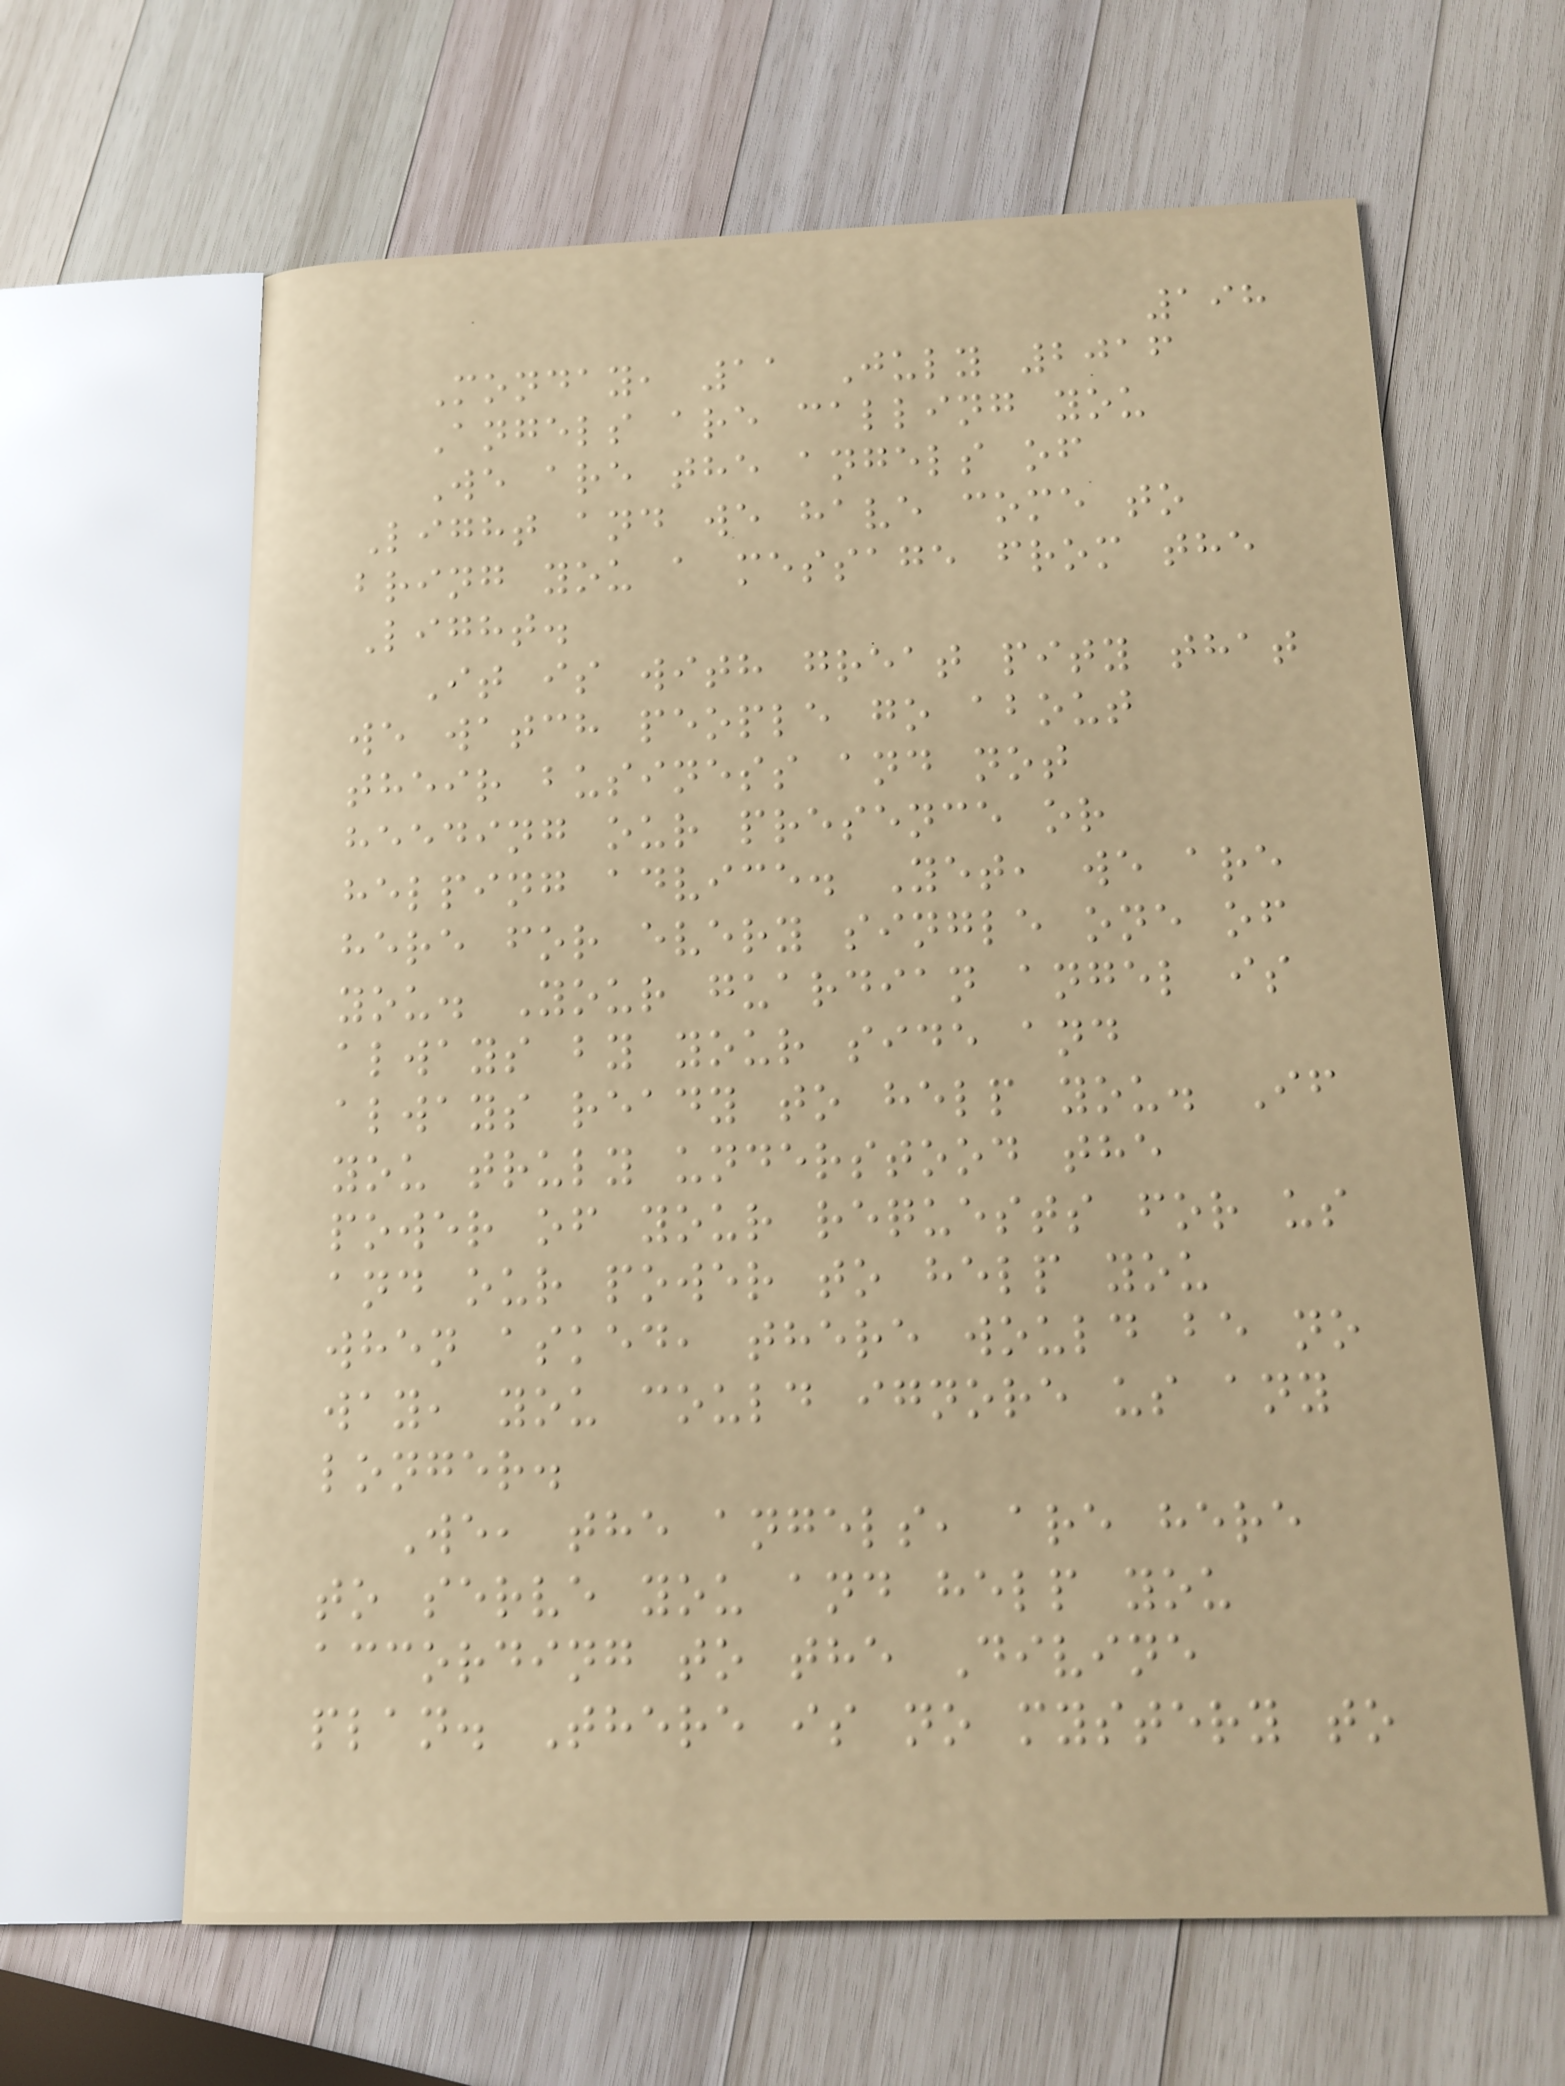198
Monday, 11 July 2016
Angels are calling you
We are the angels of
Light and we have come to
bring you a message from the
Light.
It is with great pity that
we watch people go about
their business and not
heeding our presence or
helping advice. Yet, we are
here for every single one of
you. Your guardian angel is
always by your side and
always ready to help you. If
you truly understood the
power of your requests for us
and our power to help you
when asked, there would be no
way, you could ignore us any
longer.
We, the angels, are here
to serve you and help you
according to the Divine
plan. There is no mystery to
